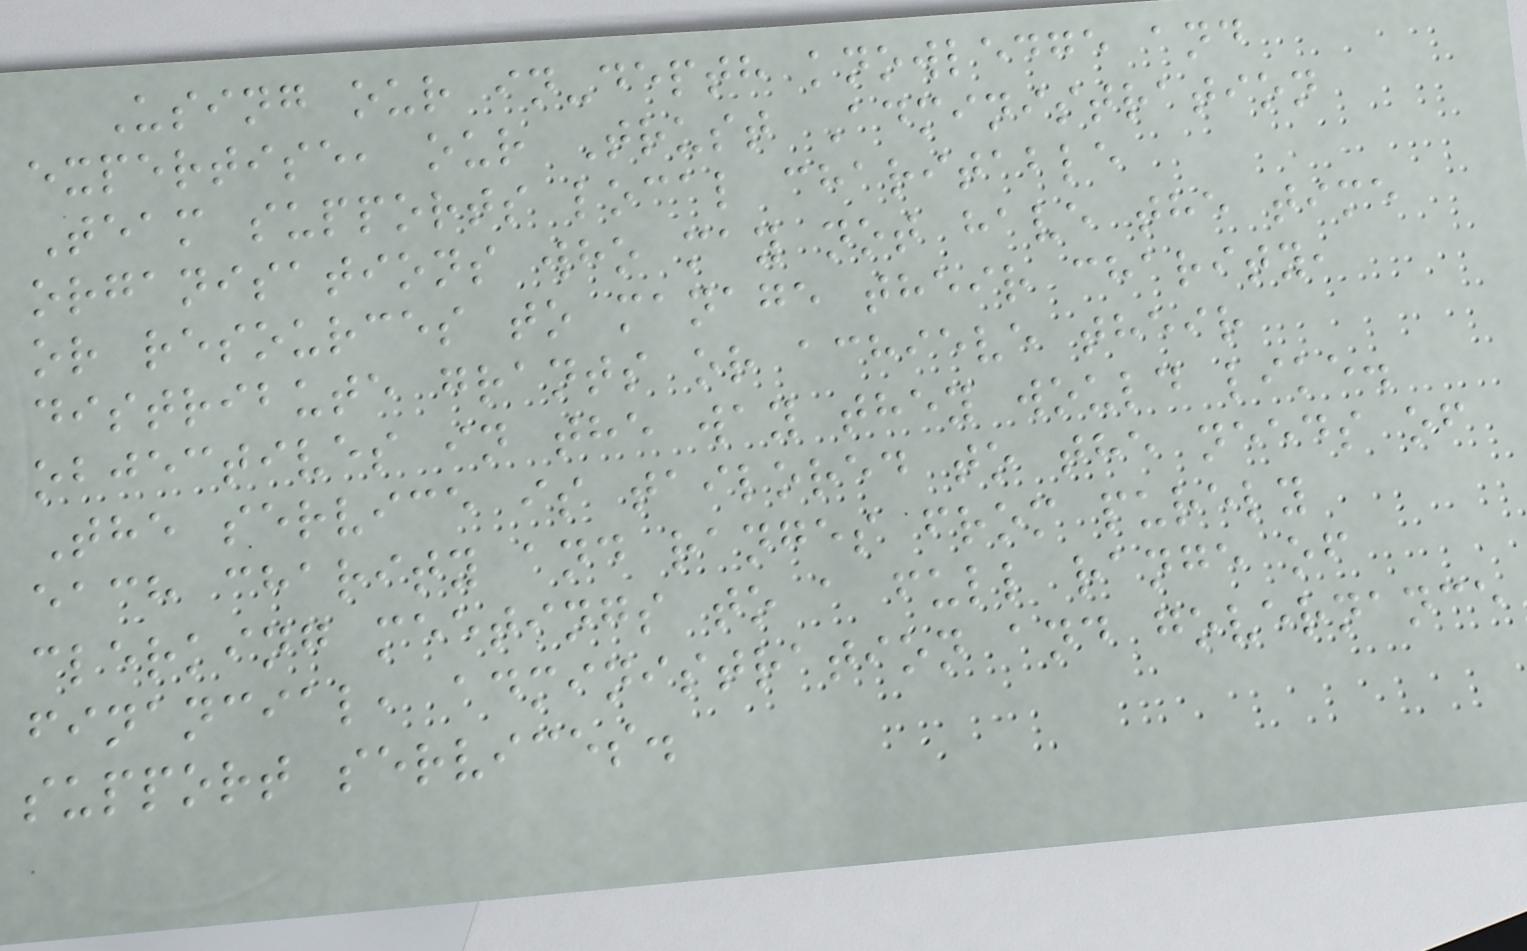Using our in-depth knowledge and
expertise, our Trust Administration
Team supports local charitable
organisations who may not have the time
or resources to manage their charity,
distribute grants or achieve their
objectives in the way they would like.
The service is tailored to the needs of
each charity and ranges from purely
clerking meetings to a full range of
financial, administration and governance
support services.
